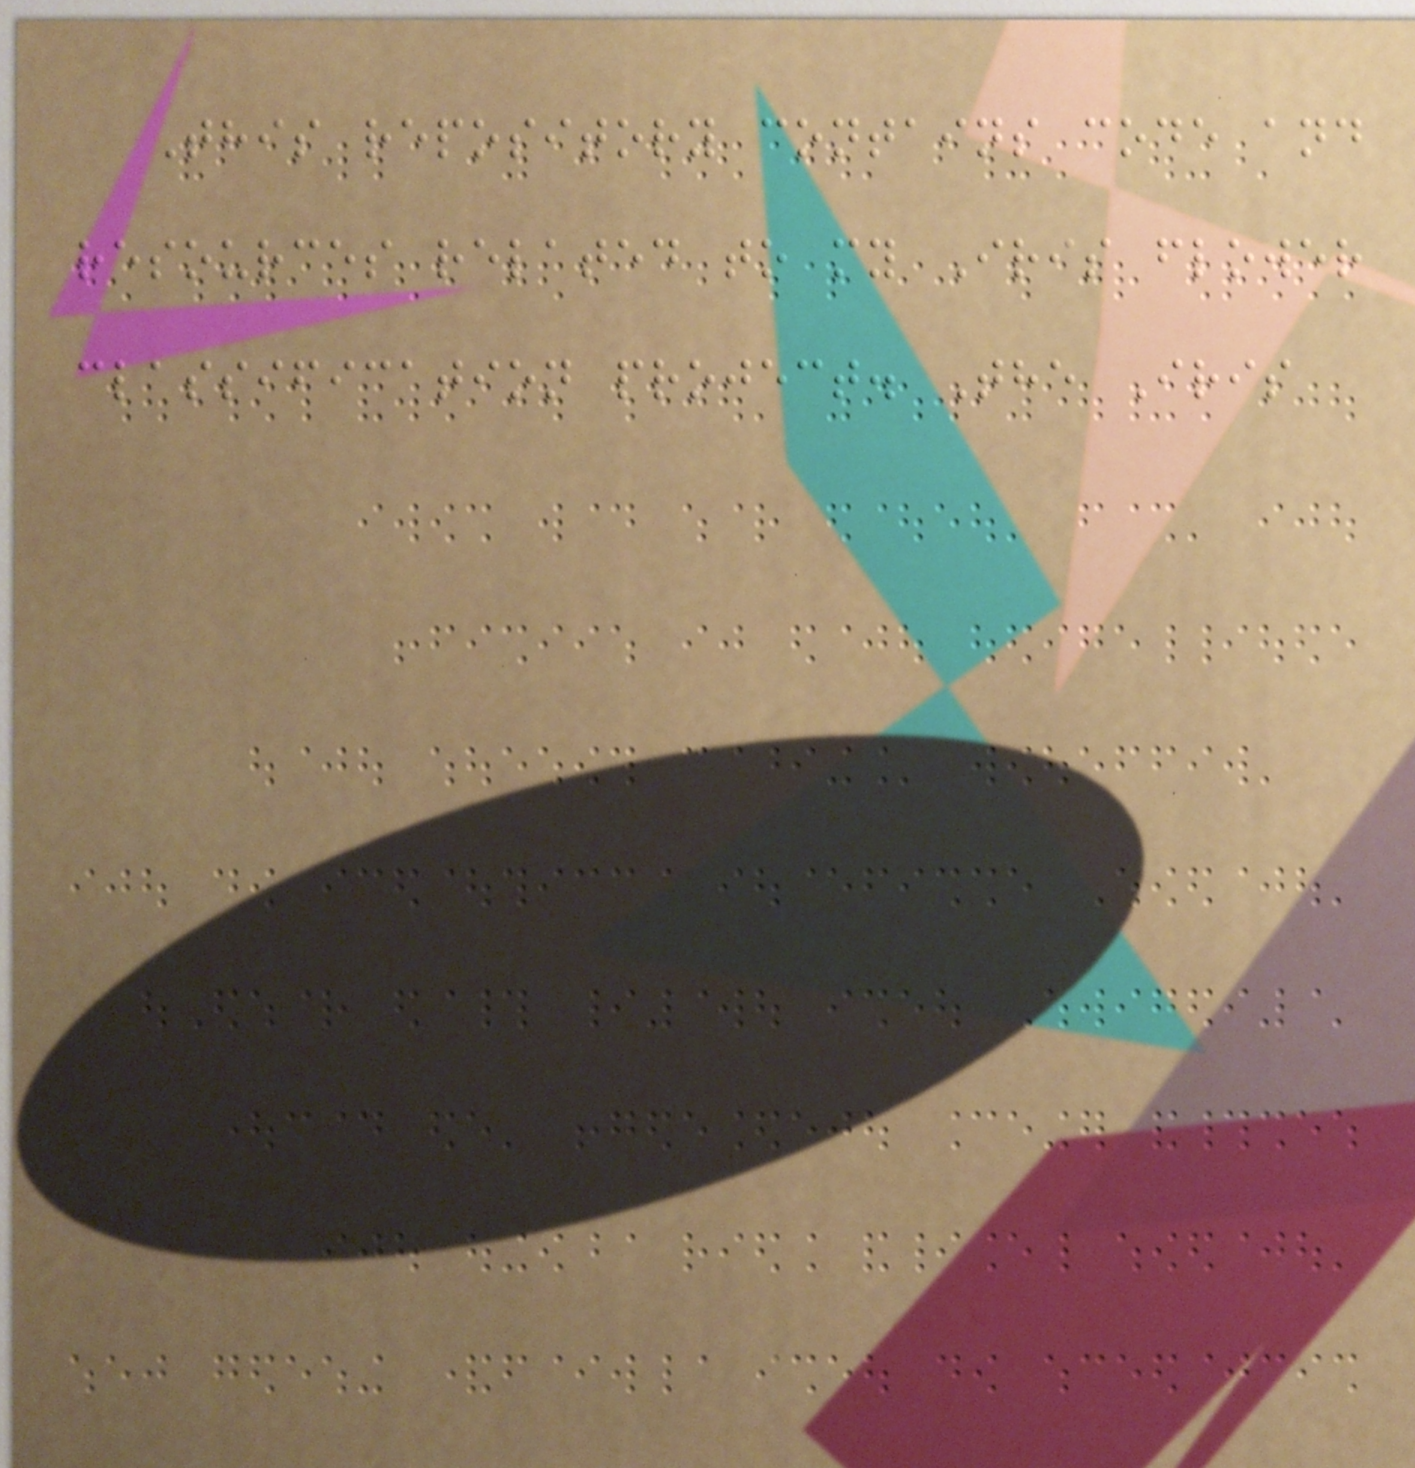This repository contains code and
resources related to my Iris flower
classification project. The Iris
